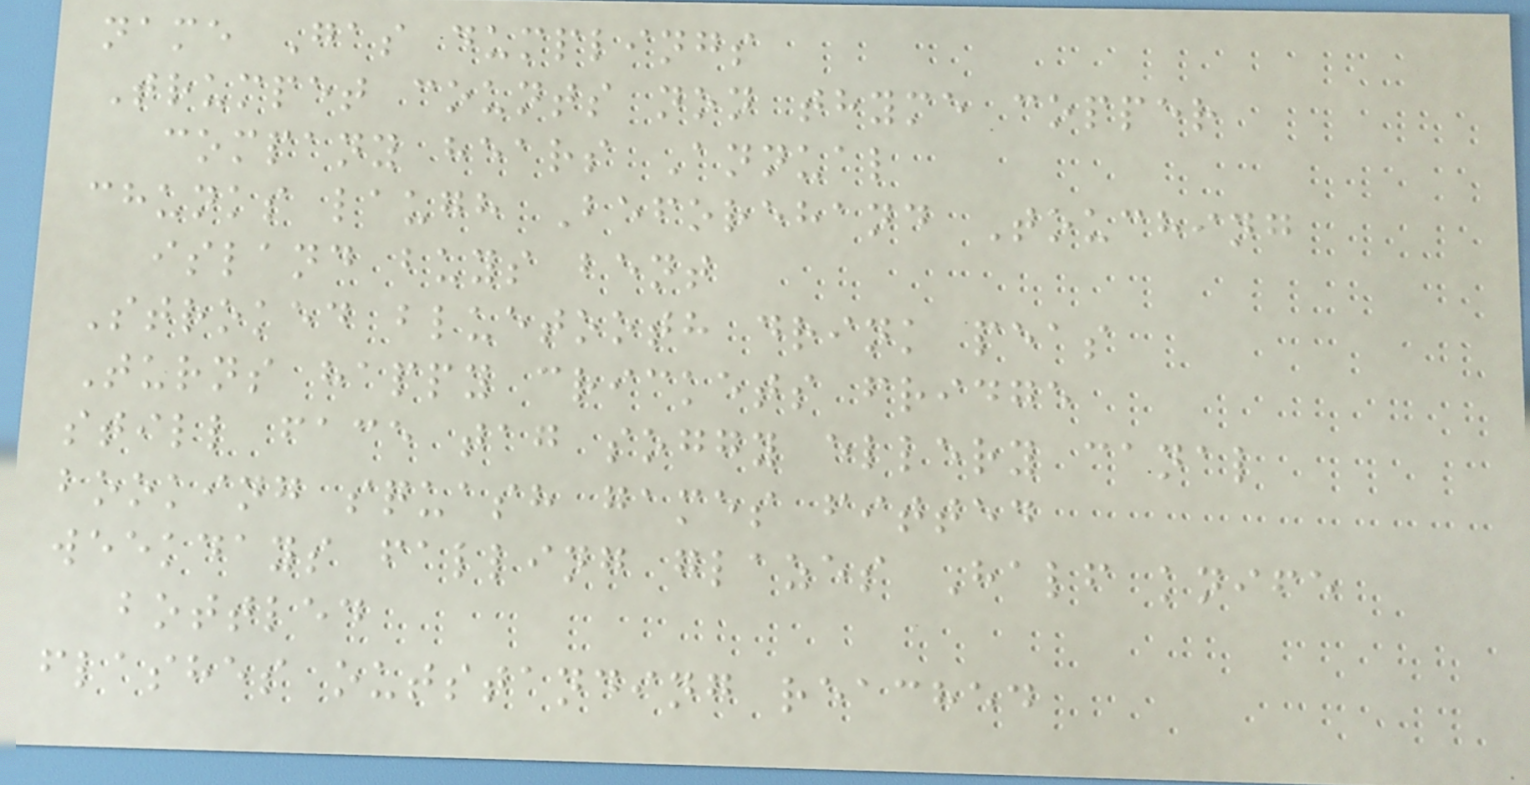name Gas dumplings
Trumpet counts non thyme copper
company hears Annual
chunks laugh Beforehand Touching
island buys bent
Stroked bluetooth drink peas
Turns happy crickets fridge
still face tag soggy ellery canal
booking squash games fitted
weekdays falling glazes Half knife
bottled
flashes outstanding reached
